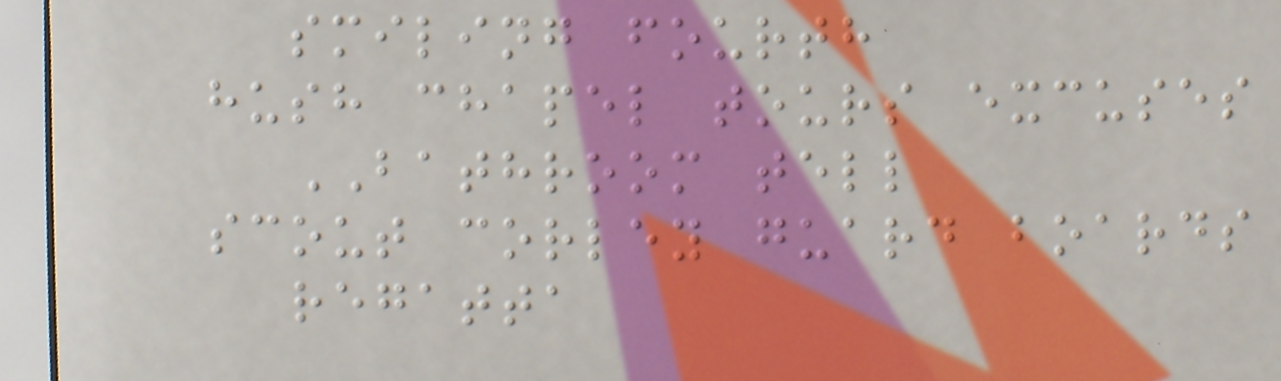smiling fourth
hush chapel tours excuses
BATHROOM tell
scout corley guard boards
regatta
